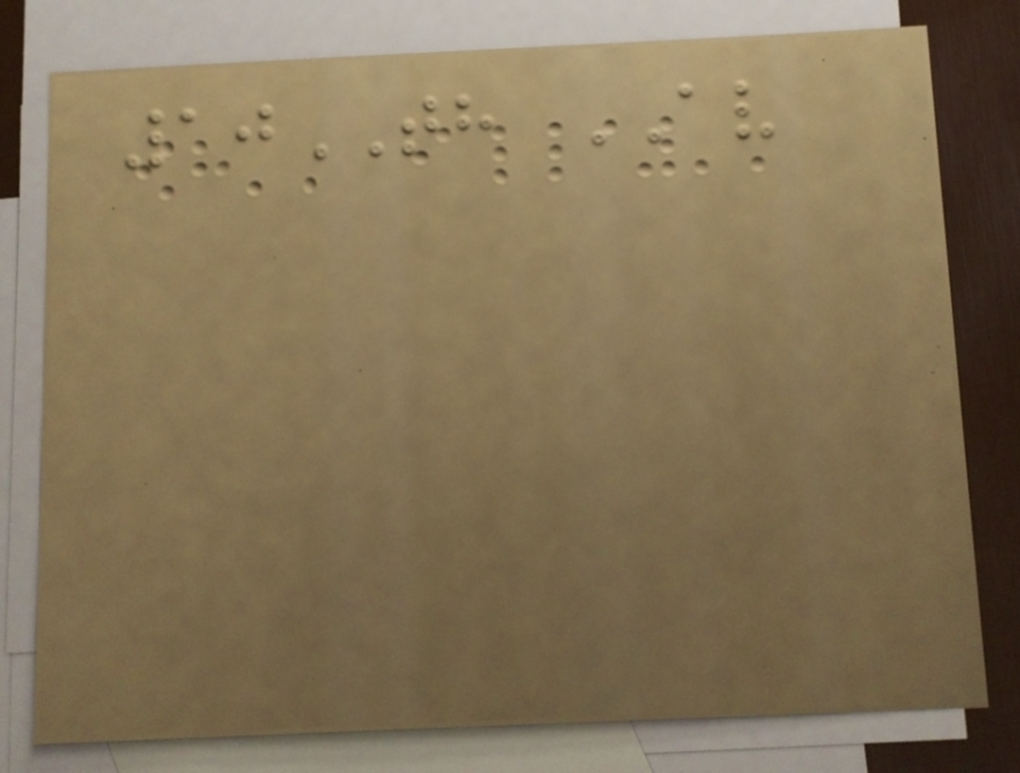10TH AV
